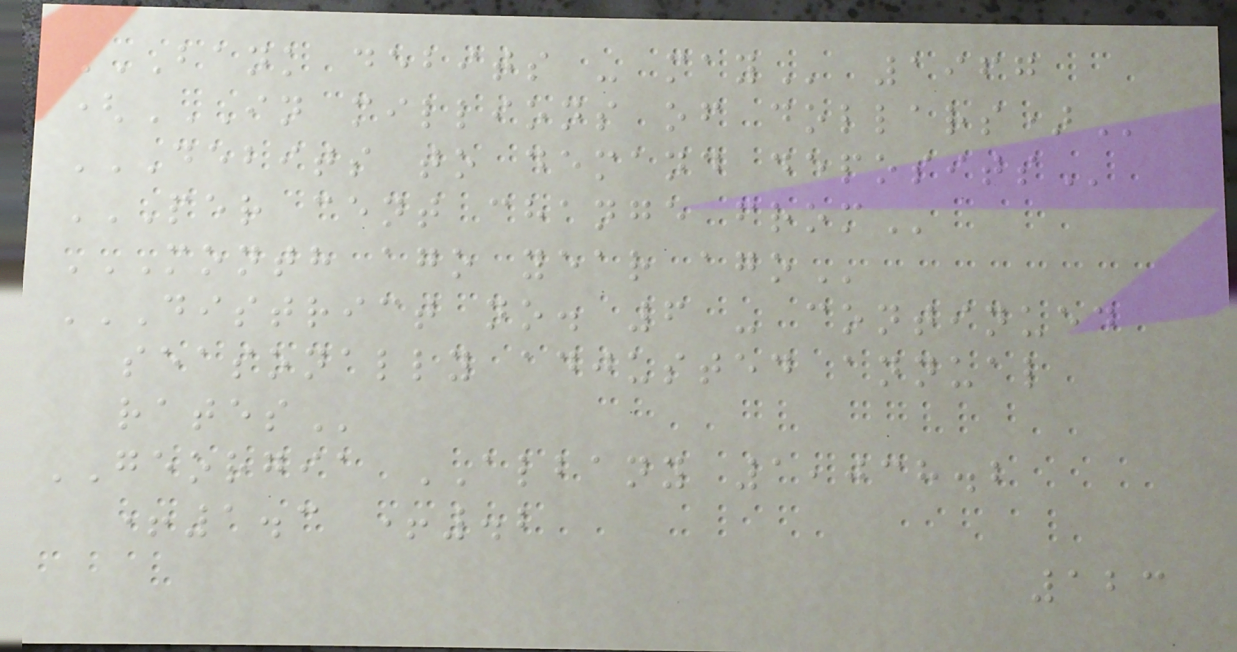BANK DEBITS - MAY 1967
(IN MILLIONS OF DOLLARS)
DEBITS TO DEMAND DEPOSITS
PER CENT CHANGE FROM
MONTH AGO YEAR AGO
DISTRICT NO. 6 - CONTINUED
SEASONALLY ADJUSTED ANNUAL
RATES
GEORGIA ALBANY 1,038.2
+1.3 +.2
123
